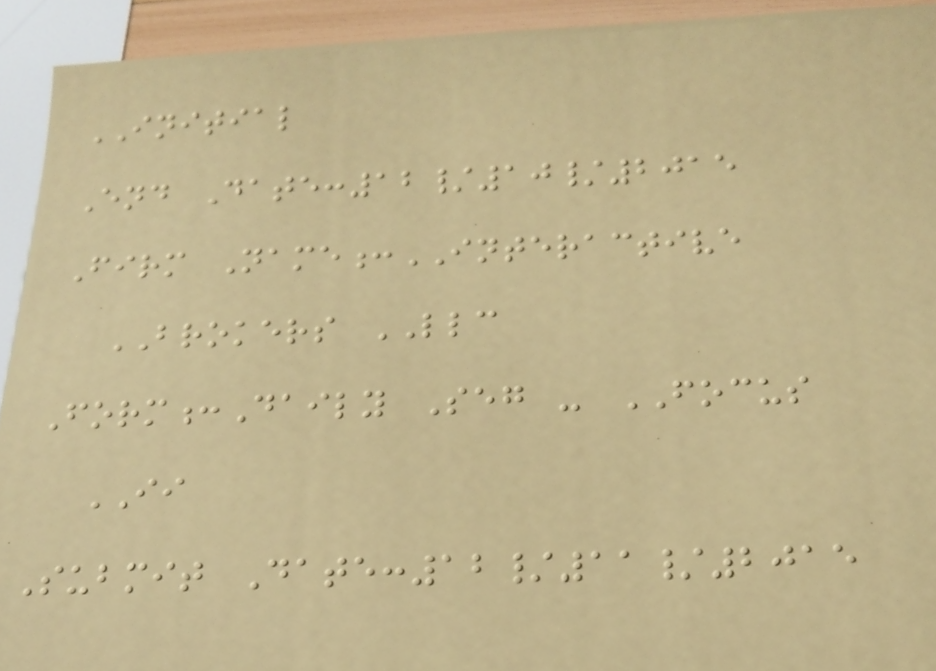INITIAL
End Date:12/10/2015
Firm Name:INTERACTIVE
BROKERS LLC
Form:Daily Seg - FOCUS
II
Submit Date:12/11/2015
